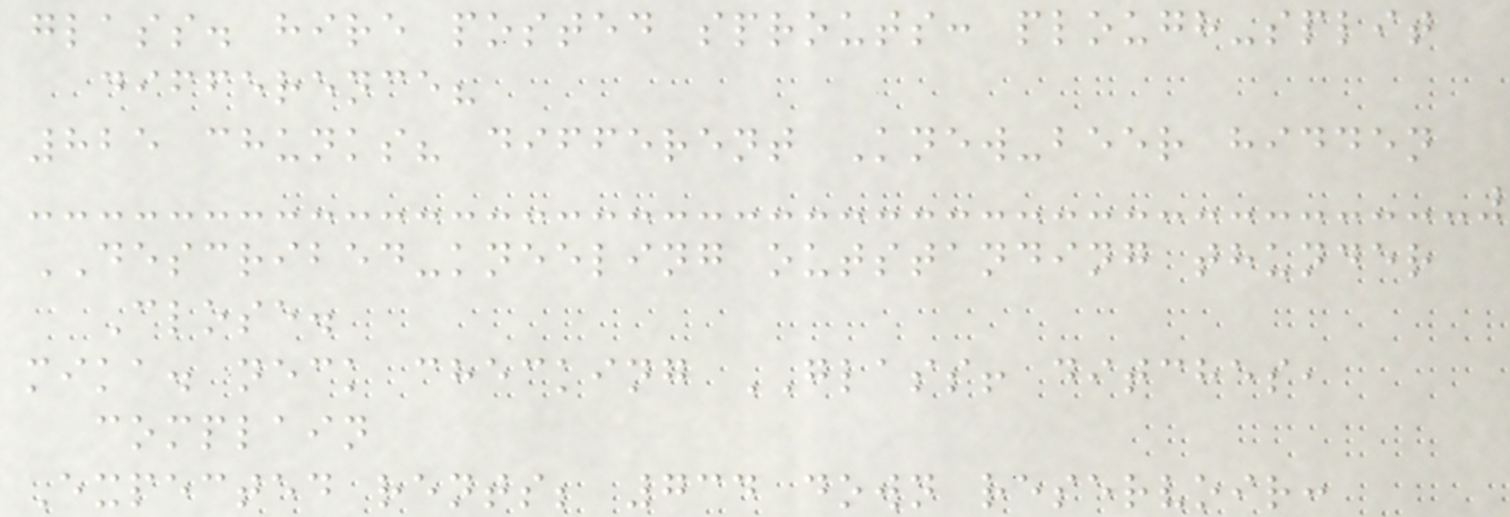glass. hire posted sprouts: plough-split
difference?
825 chunks? different Knew-beer hidden
DESCRIBED-kneeling outstanding thunder
Close.
mika. neck checking GLASS! ditches,
complain
Expected rents; 734 down reservoir:
